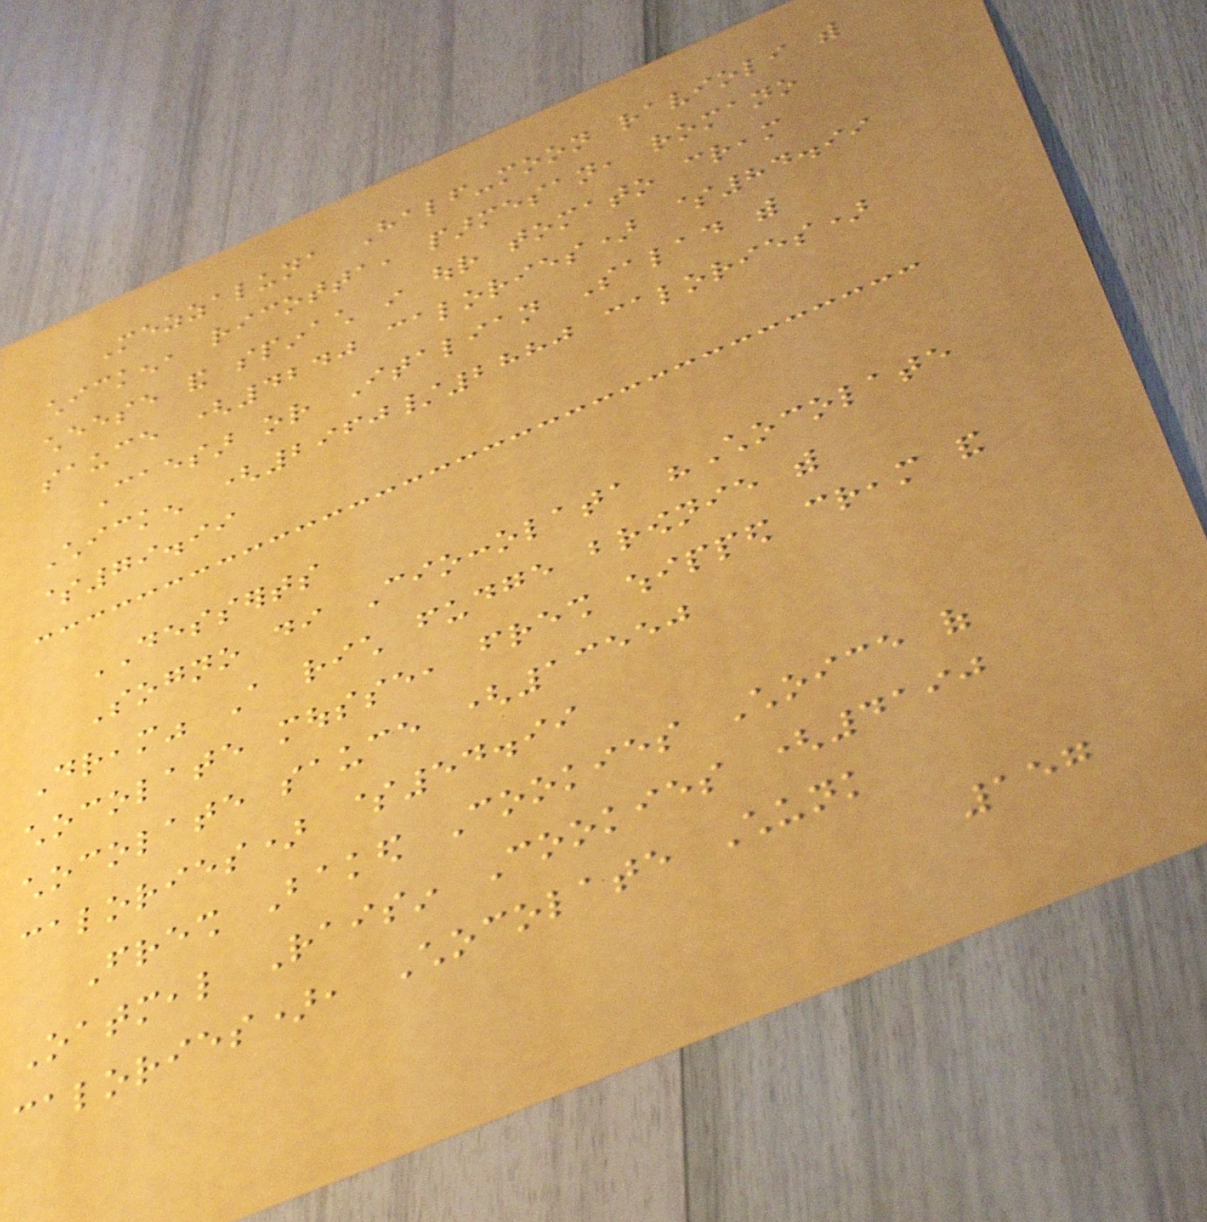Mezzaluna Half-moon ravioli with
chicken, ricotta, parmesan, romano
cheese and spinach in our tomato cream
sauce (4240 calories) $84.99
Caesar or Italian Salad with
Chicken (2960/2880 calories)
$79.99
DESSERTS
Sogno di Cioccolata "Chocolate
Dream" A rich fudge brownie with
chocolate mousse, fresh whipped cream and
chocolate sauce (13550
calories) $54.99
Fresh Baked Cookies Choice of
Oatmeal Raisin Cookies (4190
calories), Chocolate Chunk
157
